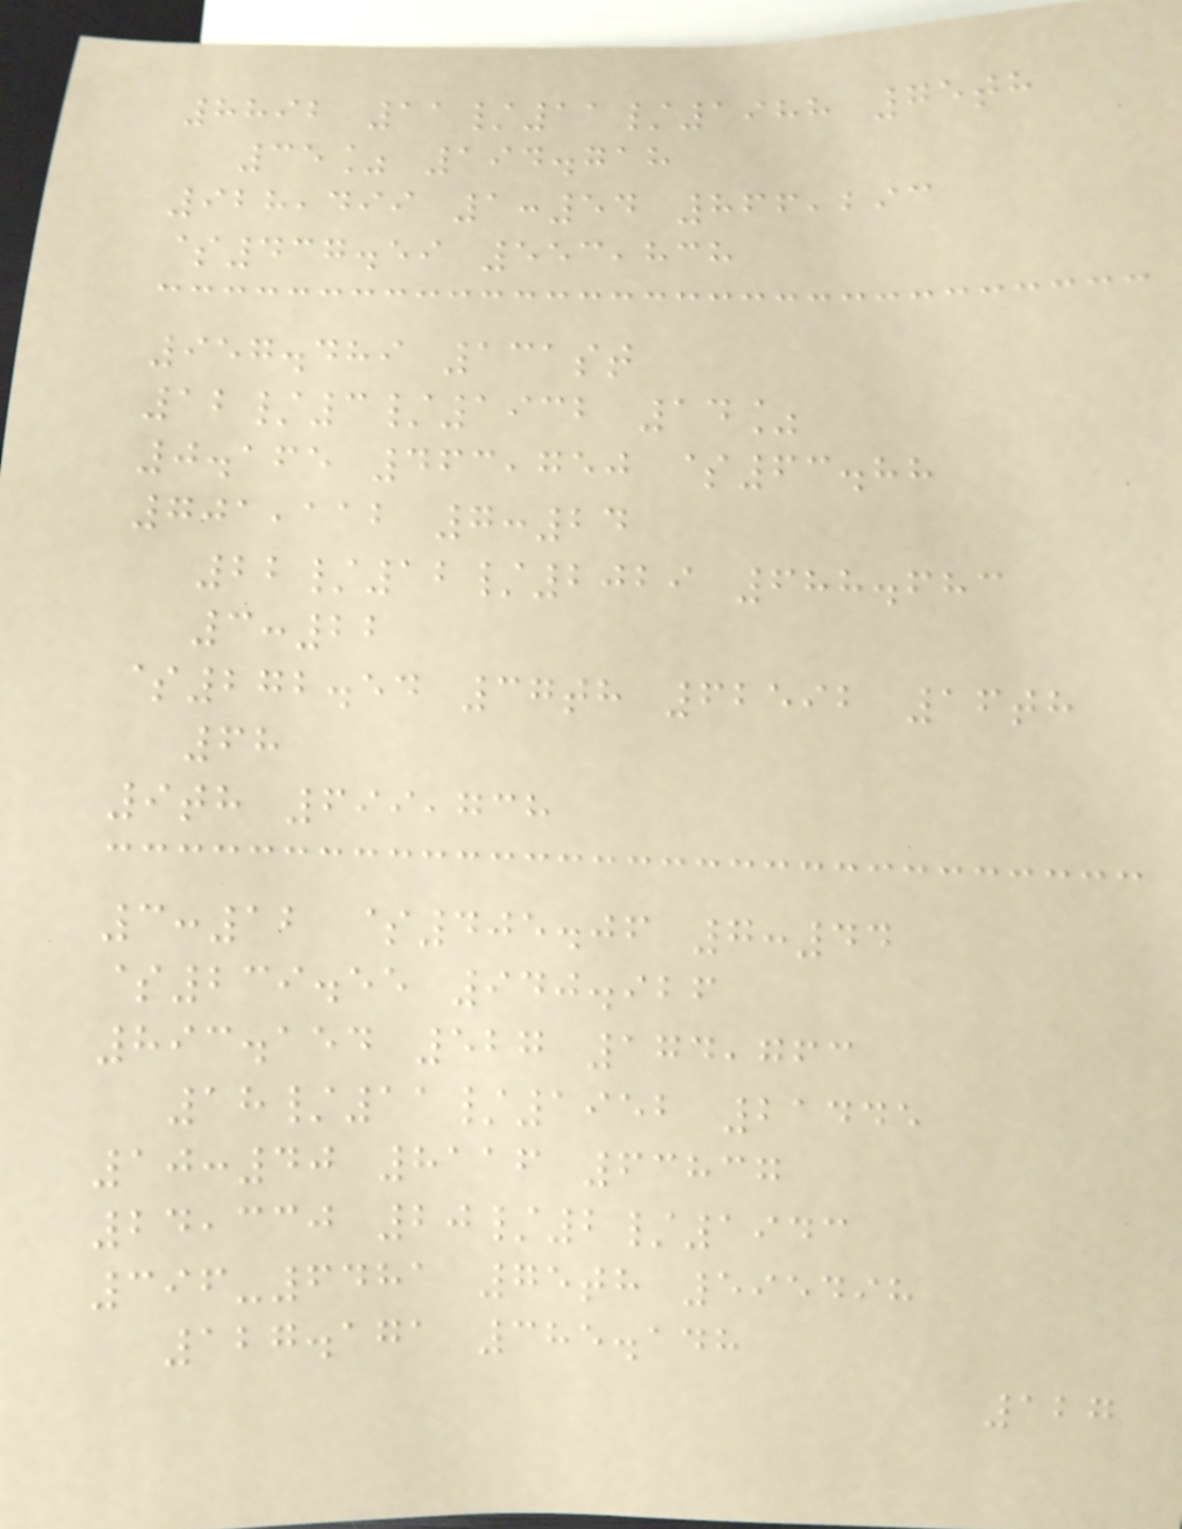8892 11/11/1988 75th
35% 194.718
928,499 1:54 866,293
$437.59 553,838
957.489 131st
12/3/1932 14%
0.165 463,750 $63.88
701,112 7:24
22/12/2029 688.683
3:22
$272.54 37th 62592 16th
68
9th 699,738
3:12 $405.06 7:44
$239.55 940.926
893.154 527 174,763
18/11/1952 21445
10:40 8116 63837
24,330 20/2/1943
396-6481 75th 595498
127.171 385.148
127
